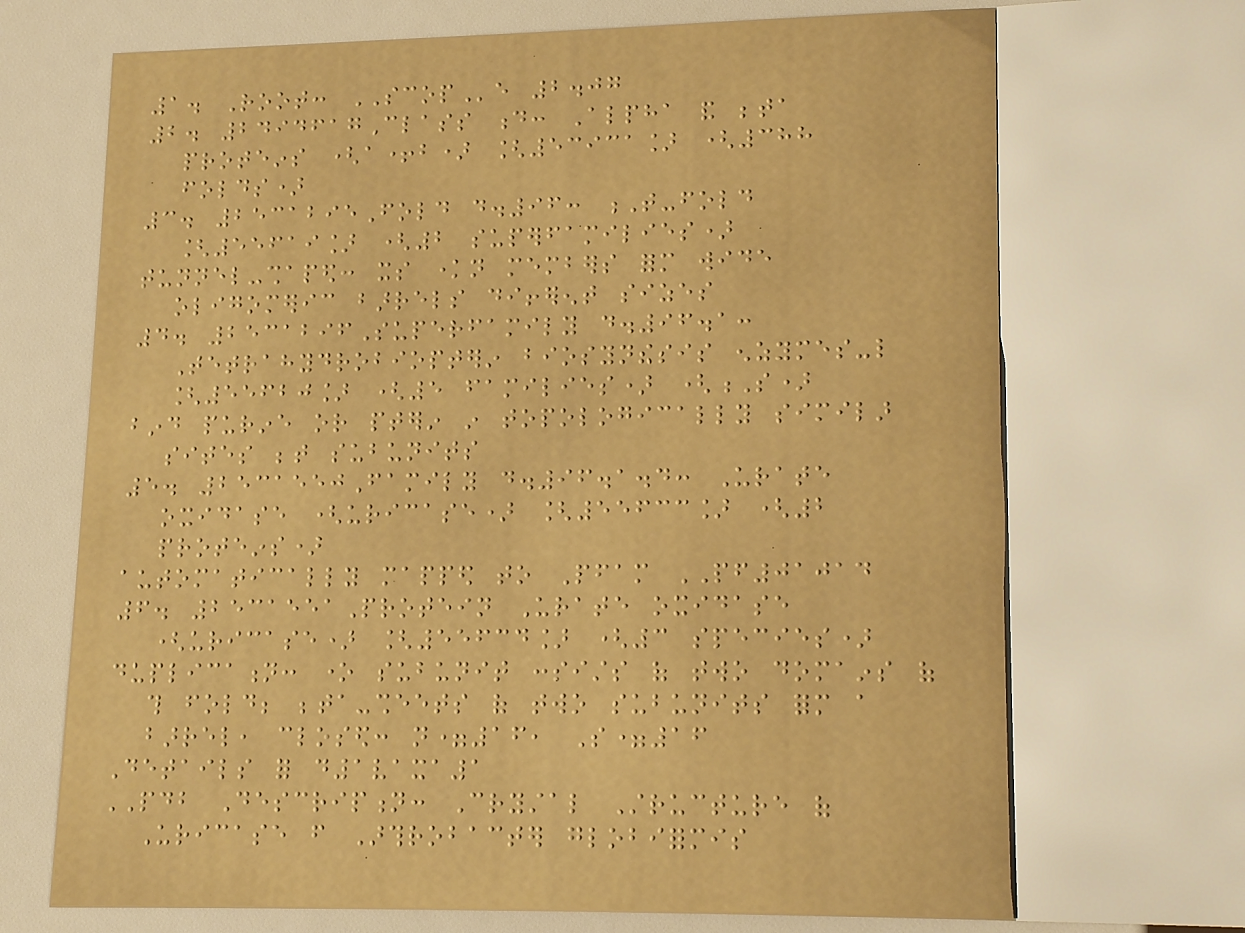1. Root: SCOPe 2.07
2. 2494617Class d: Alpha and beta
proteins (a+b) [53931] (388
folds)
3. 2531295Fold d.96: T-fold
[55619] (2 superfamilies)
tunnel-shaped: its known members form wide
oligomeric barrels different sizes
4. 2531296Superfamily d.96.1:
Tetrahydrobiopterin biosynthesis enzymes-like
[55620] (5 families) (S)
bind purine or pterin in topologically similar
sites between subunits
5. 2531550Family d.96.1.4: Urate
oxidase (uricase) [55633] (2
proteins)
automatically mapped to Pfam PF01014
6. 2531551Protein Urate oxidase
(uricase) [55634] (3 species)
duplication: one subunit consists of two domains of
this fold; beta-sheets of two subunits form a
barrel, closed: n=16, S=16
Details for d1vaxa1
PDB Description: Crystal Structure of
Uricase from Arthrobacter globiformis
